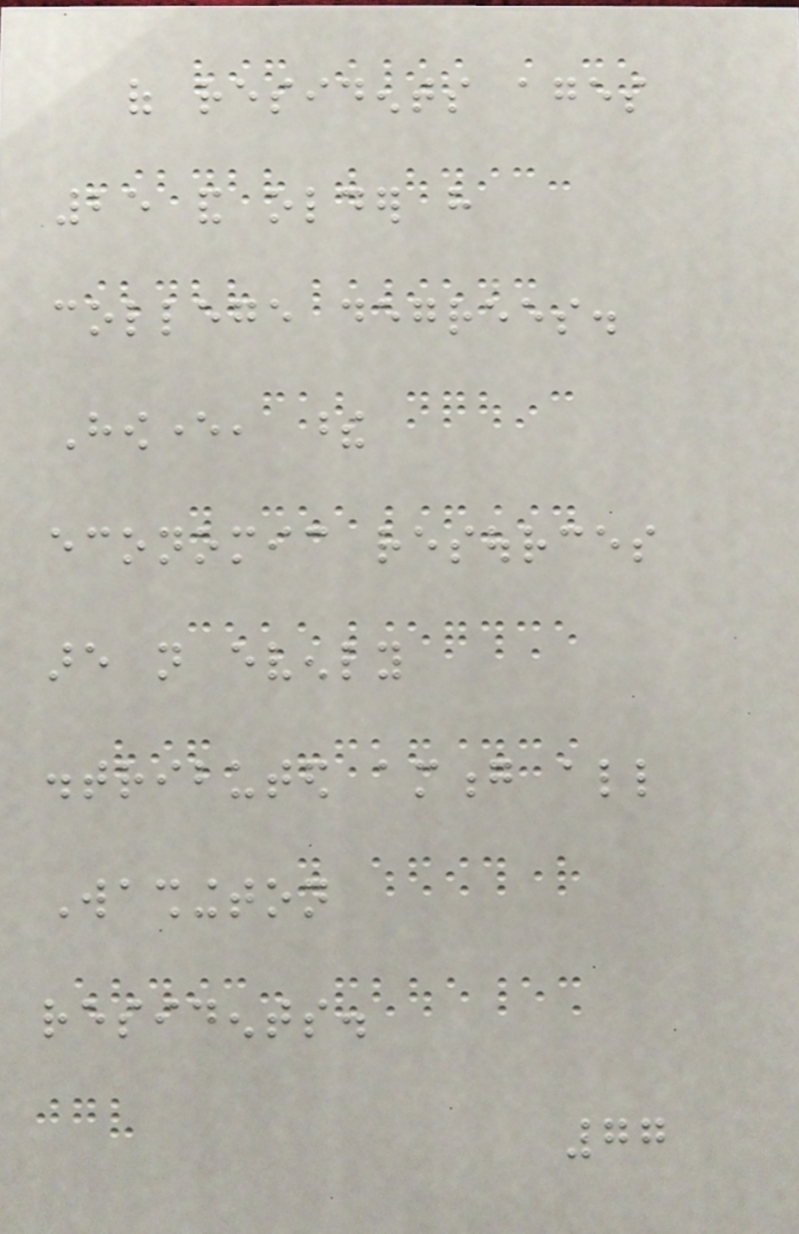of residents ages
25 and older have
college degrees.
However, these
economic resources
are not evenly
distributed among all
Washington
residents.
77
